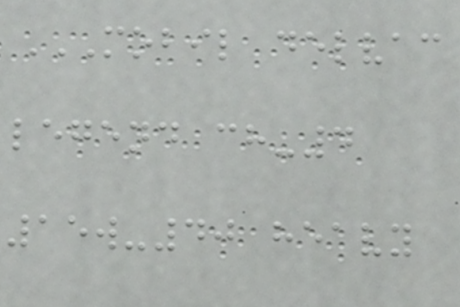MOBIL DELVAC
LEGEND CH-4
15W-40 HEAVY
